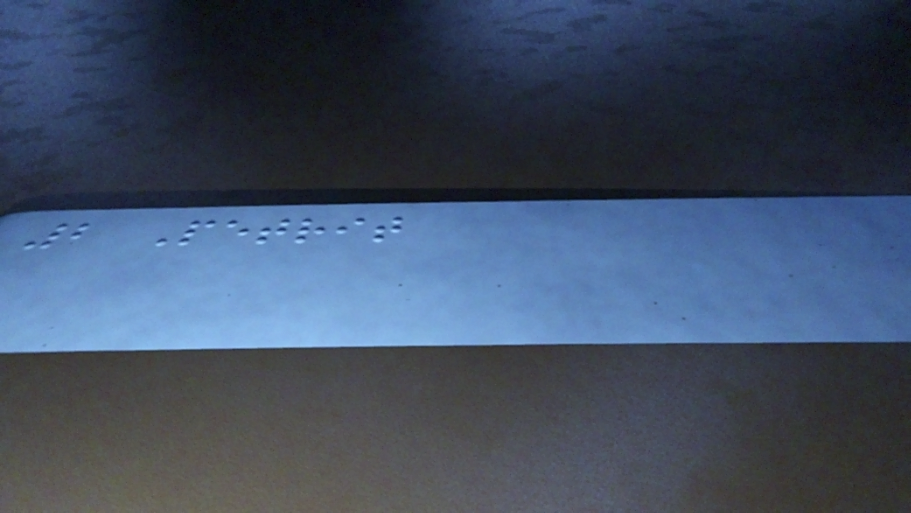2 Petrit
